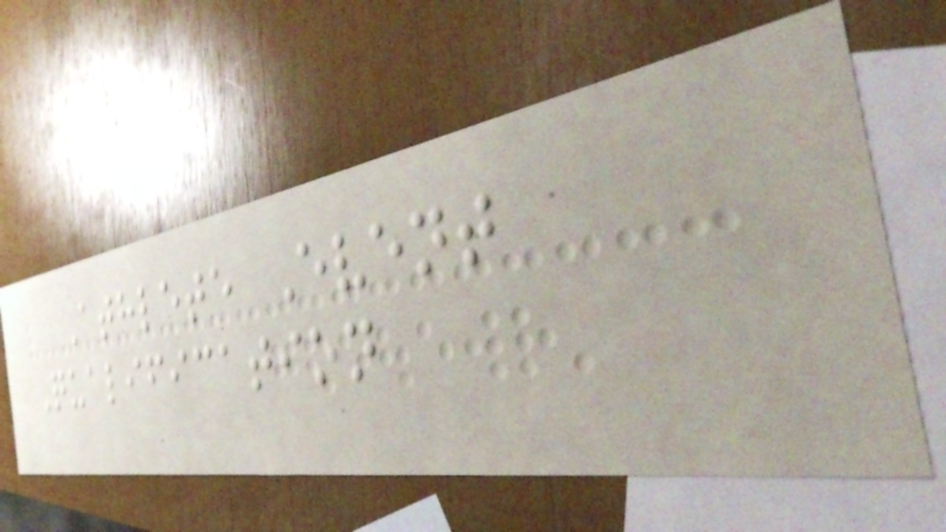Athlete Event
Qualification
